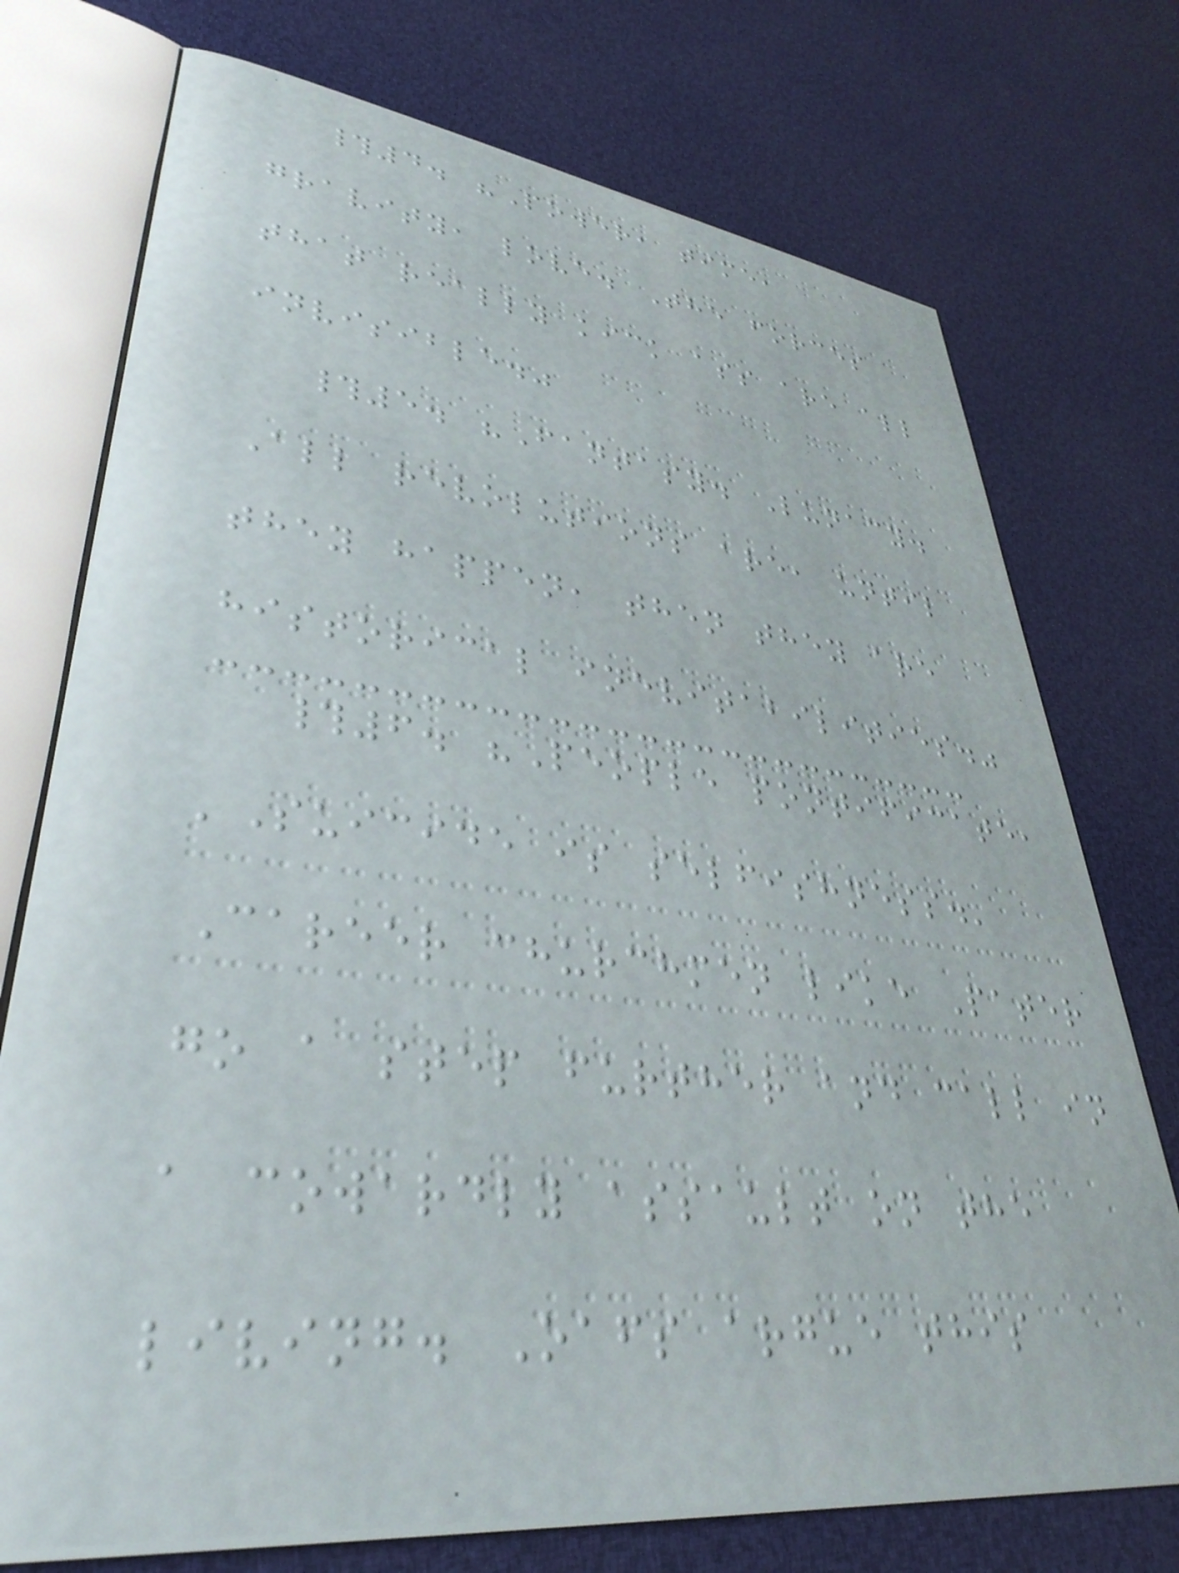#4. "Power, time,
gravity, love. The forces
that really kick ass are all
invisible."
#5. "Fantasy. Lunacy.
All revolutions are, until
they happen, then they are
historical inevitabilities."
#6. "People pontificate,
'Suicide is selfishness.'
Career churchmen like Pater
go a step further and call in
a cowardly assault on the
living. Oafs argue this
